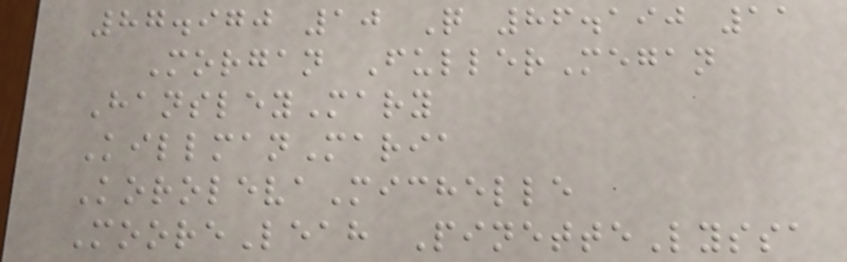87.970 10 Q 86.190 11
Morgan FullerMegan
HansleyMary
KillmanMaria
KorolevaMichelle
MooreLeah PinetteLyssa
